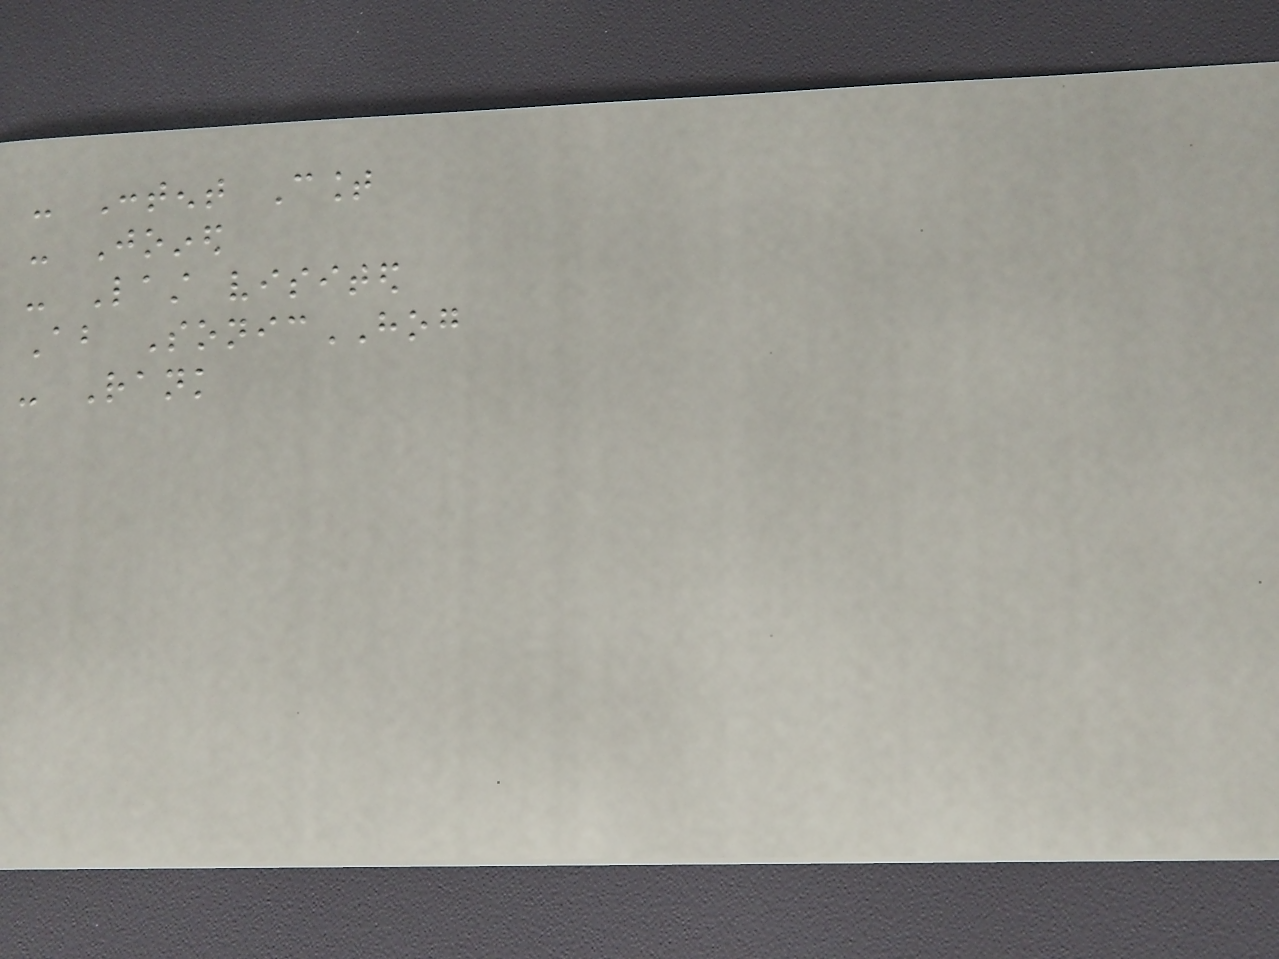- Content Count
- Joined
- Last visited
About SonicHOG
- Rank
